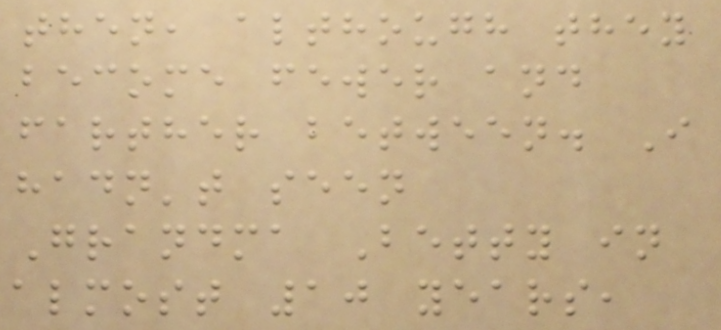then, although they
become fewer and
farther between. I
hadn't seen
Grandma Betty in
almost 10 years,
